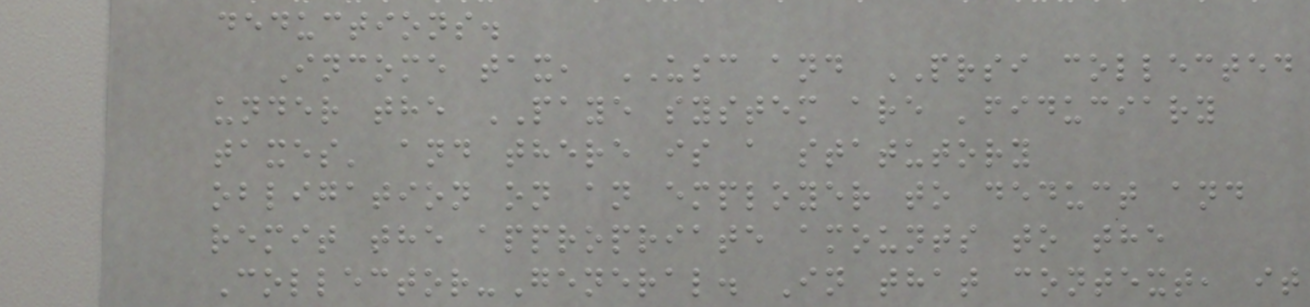deductions.
Income tax, USC and PRSI collected
under the PAYE system are 'fiduciary
taxes' and there is a statutory
obligation on an employer to deduct and
remit the appropriate amounts to the
Collector-General. In that context, it
